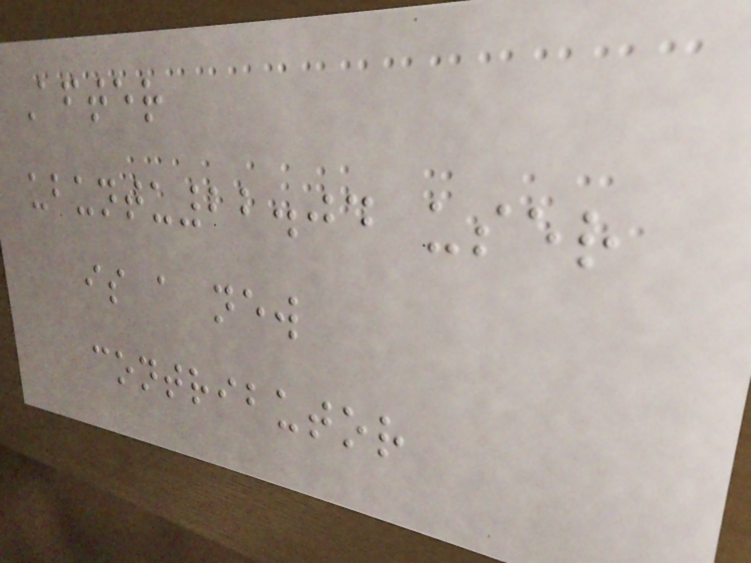After
ubuntu22.04 user
is a new
contributor
